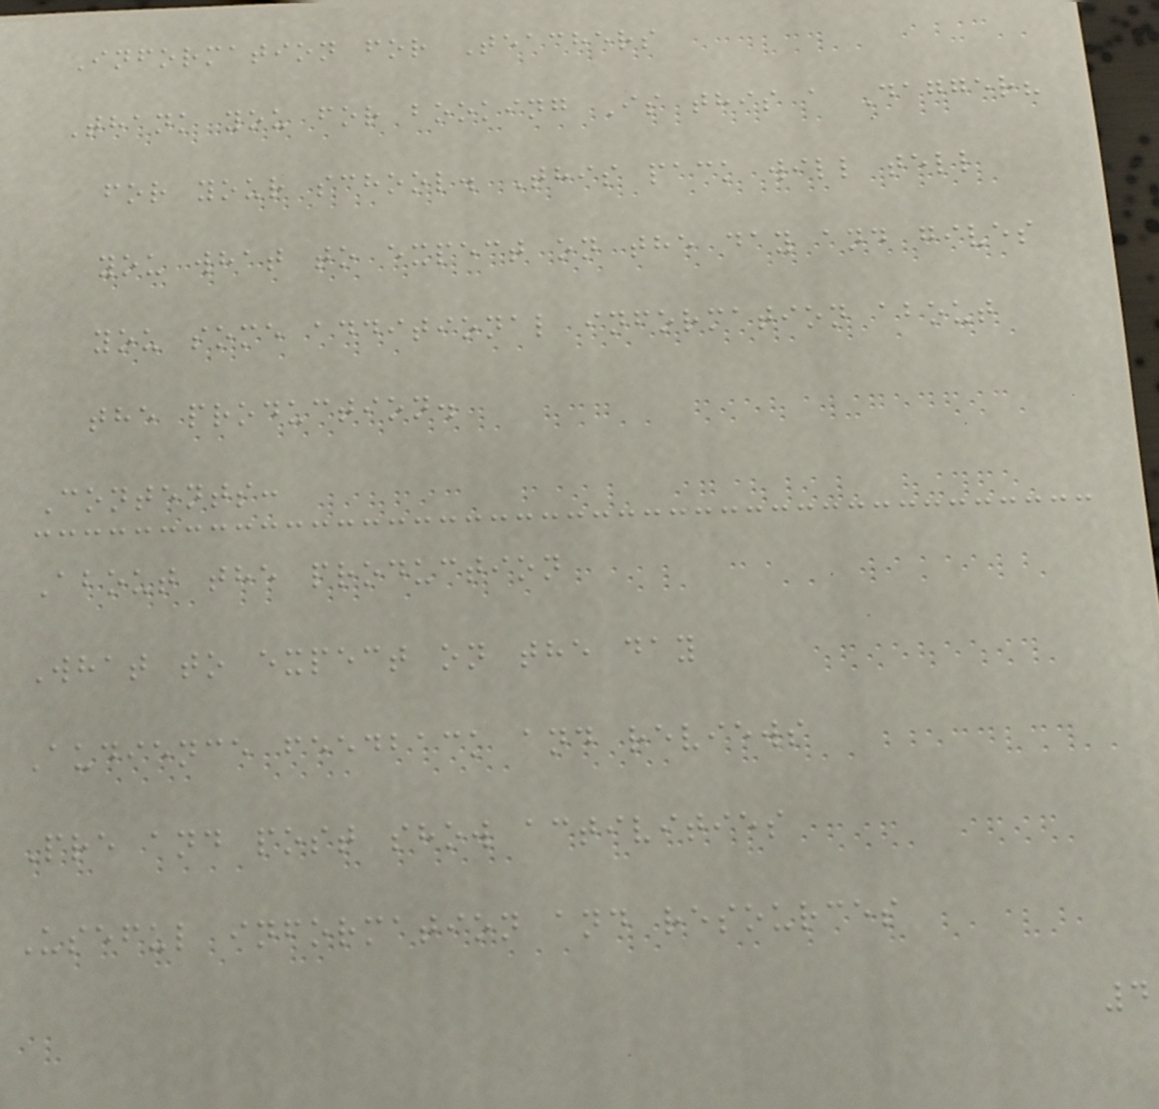Information for Teachers
Thank you for booking Is this a Dagger?
for your school. This pack will tell
you what to expect on the day and gives
you some additional information about
the production.
Contents:
About the production
What to expect on the day
Audience feedback and reviews
Pre and post show activities
Useful information and resources
4
